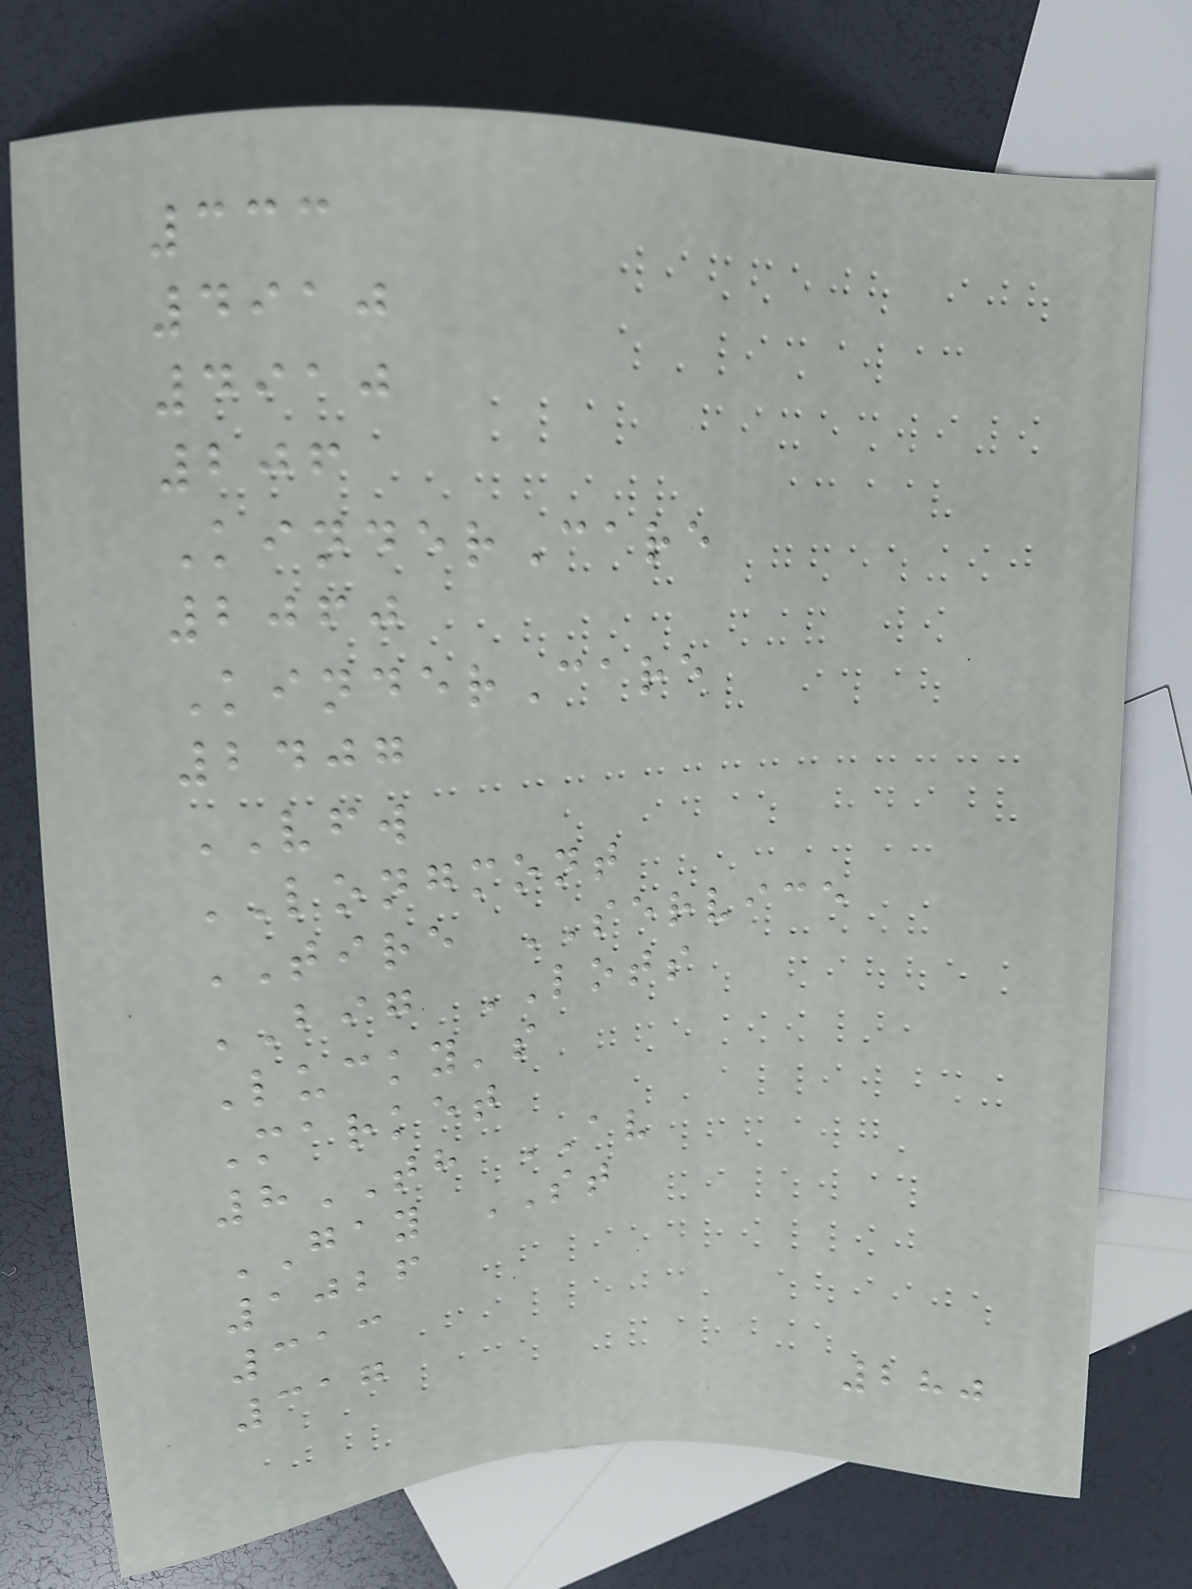333
4910
4910
206
KinderCare
2060
KinderCare
2407
VFW
LONGMONT
TIRE SERVICE
BIG LOTS
Lucky's
Market
8TH AV
GAY ST
1026
313
317
280
